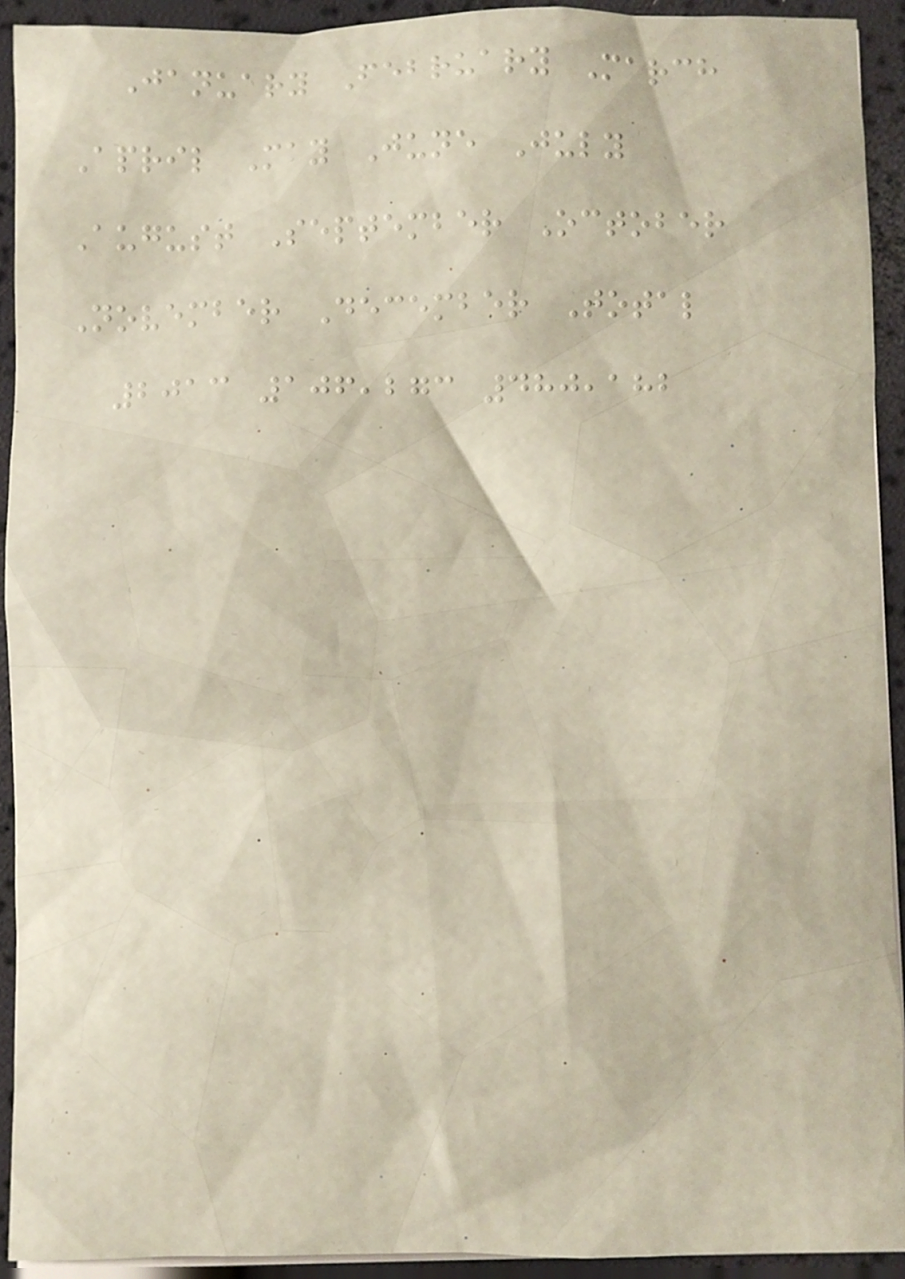January February March
April May June July
August September October
November December Total
2013 106,273 480,182
